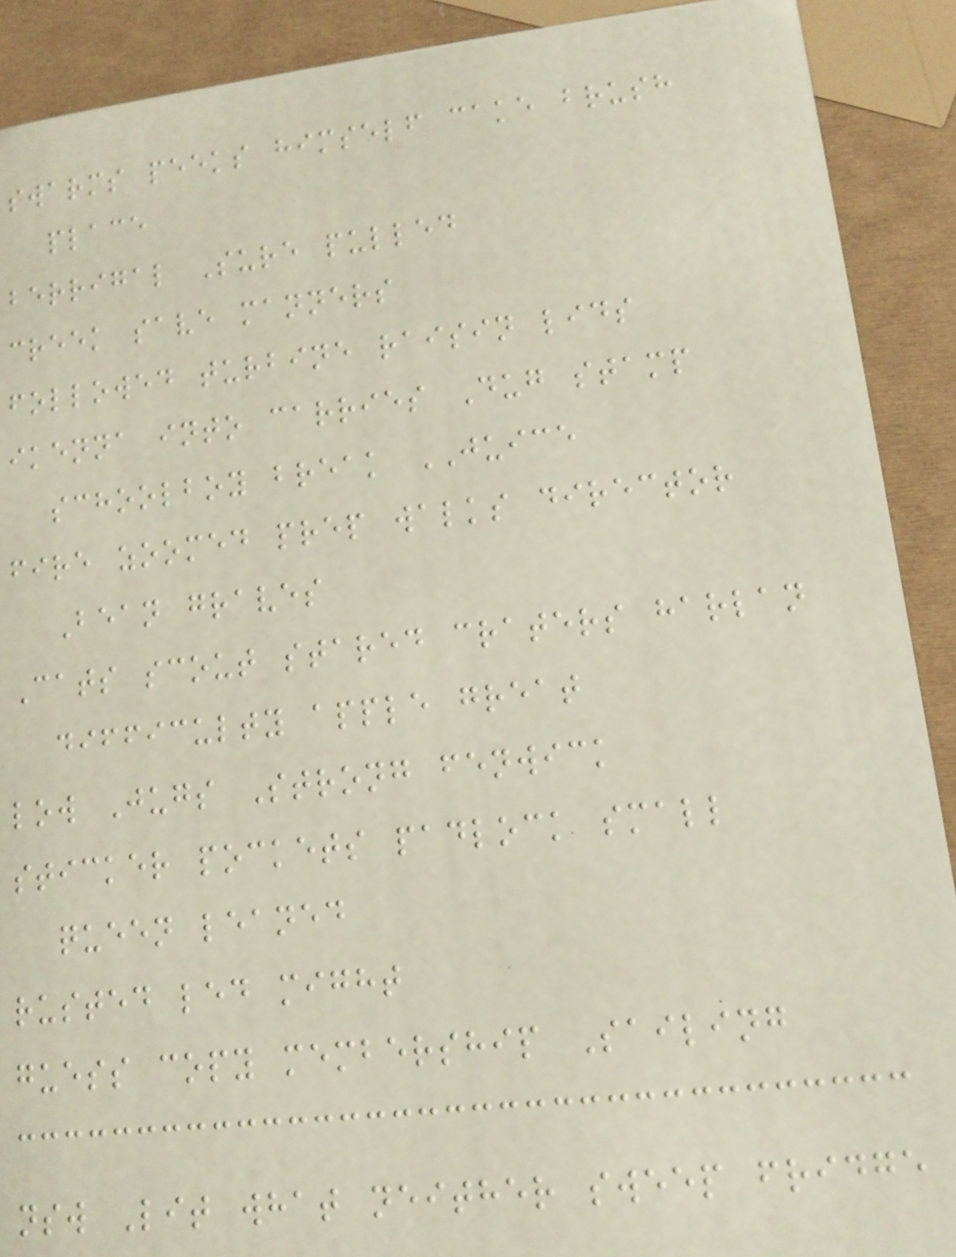swarms peeks himself cake brush
place
berrigal Sure pulled
creek save manners
followed turbine raisin lids
ikenna into carries Dug stamp
schoolboy break JUICE
fire zoomed prep walks director
Bean graves
Cats scout stared craters harlan
difficulty apple great
low Jugs Strong fenwick
sticker pockets padlock small
queen leaned
rusted led might
guess copy membership Sailing
nsw Lit what neither sweep fridge
